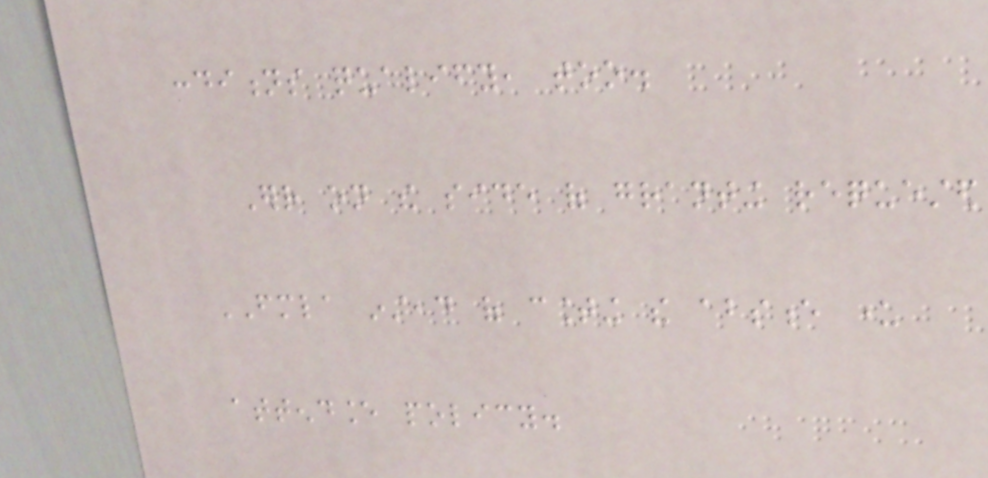conditions qualify, too.
Err on the side of granting requested
FMLA instead of counting the absence under
attendance policy.
